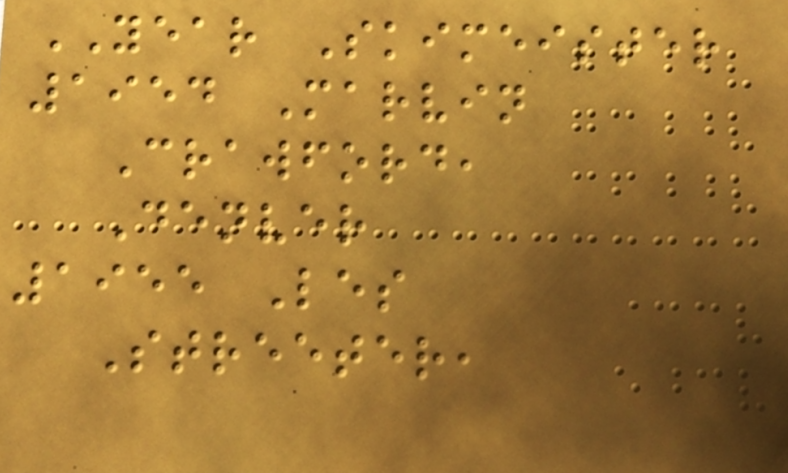YEAR Skimeister
1954 Marvin
Crawford,
Denver
1955 Les
Streeter,
